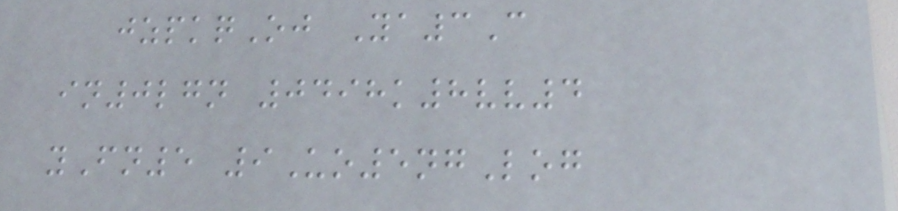jzpkqOj Ya3C
in0lgn 0498k8vv4
yFn5 9Uo5ngLog
